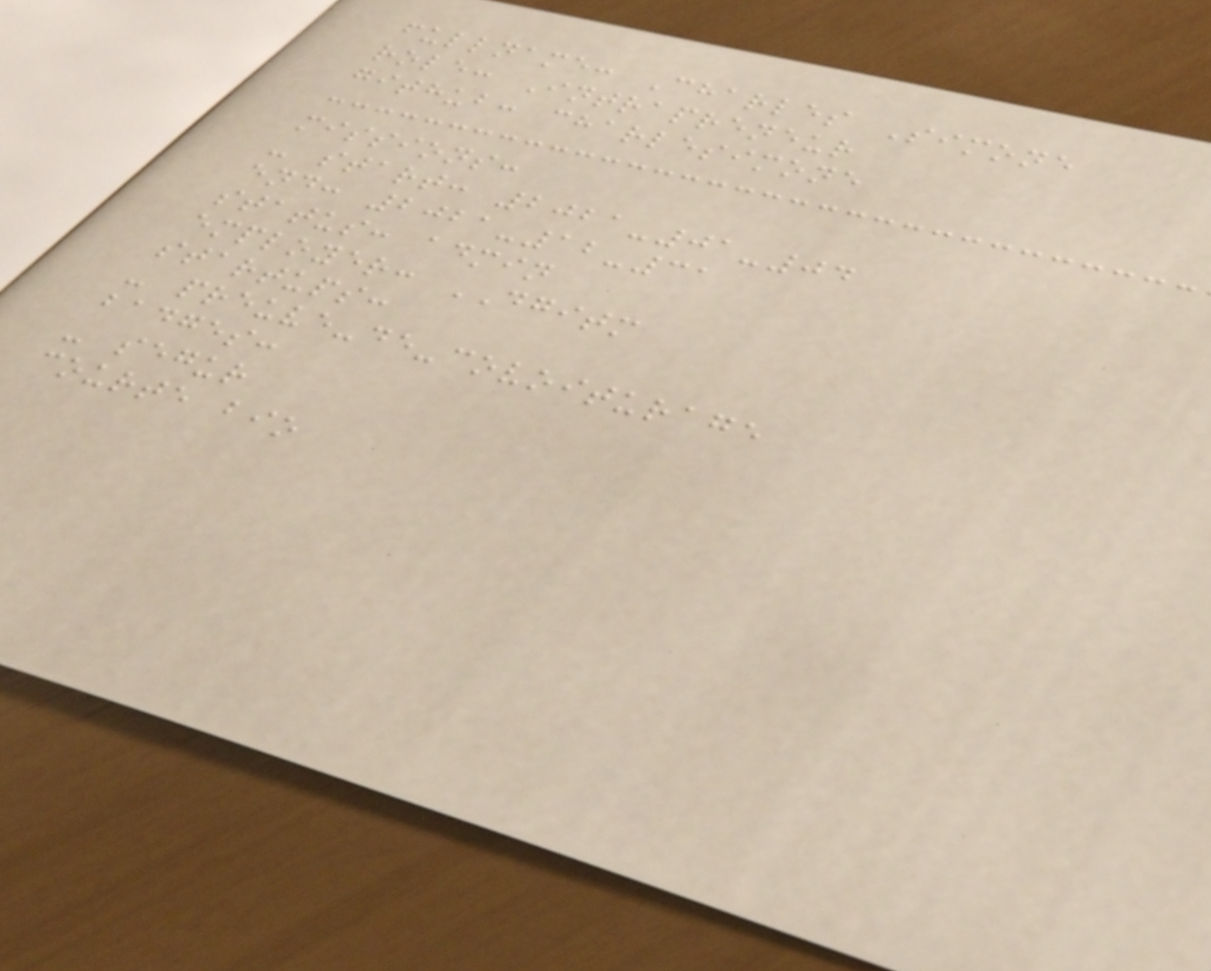fullname: Charles Simone
role: Intrapreneur
github: charlesimone
missions:
- start: 2021-01-04
end: 2021-12-31
status: admin
employer: DGITM
startups:
- preuve-de-covoiturage
badges:
- segur
courte bio
